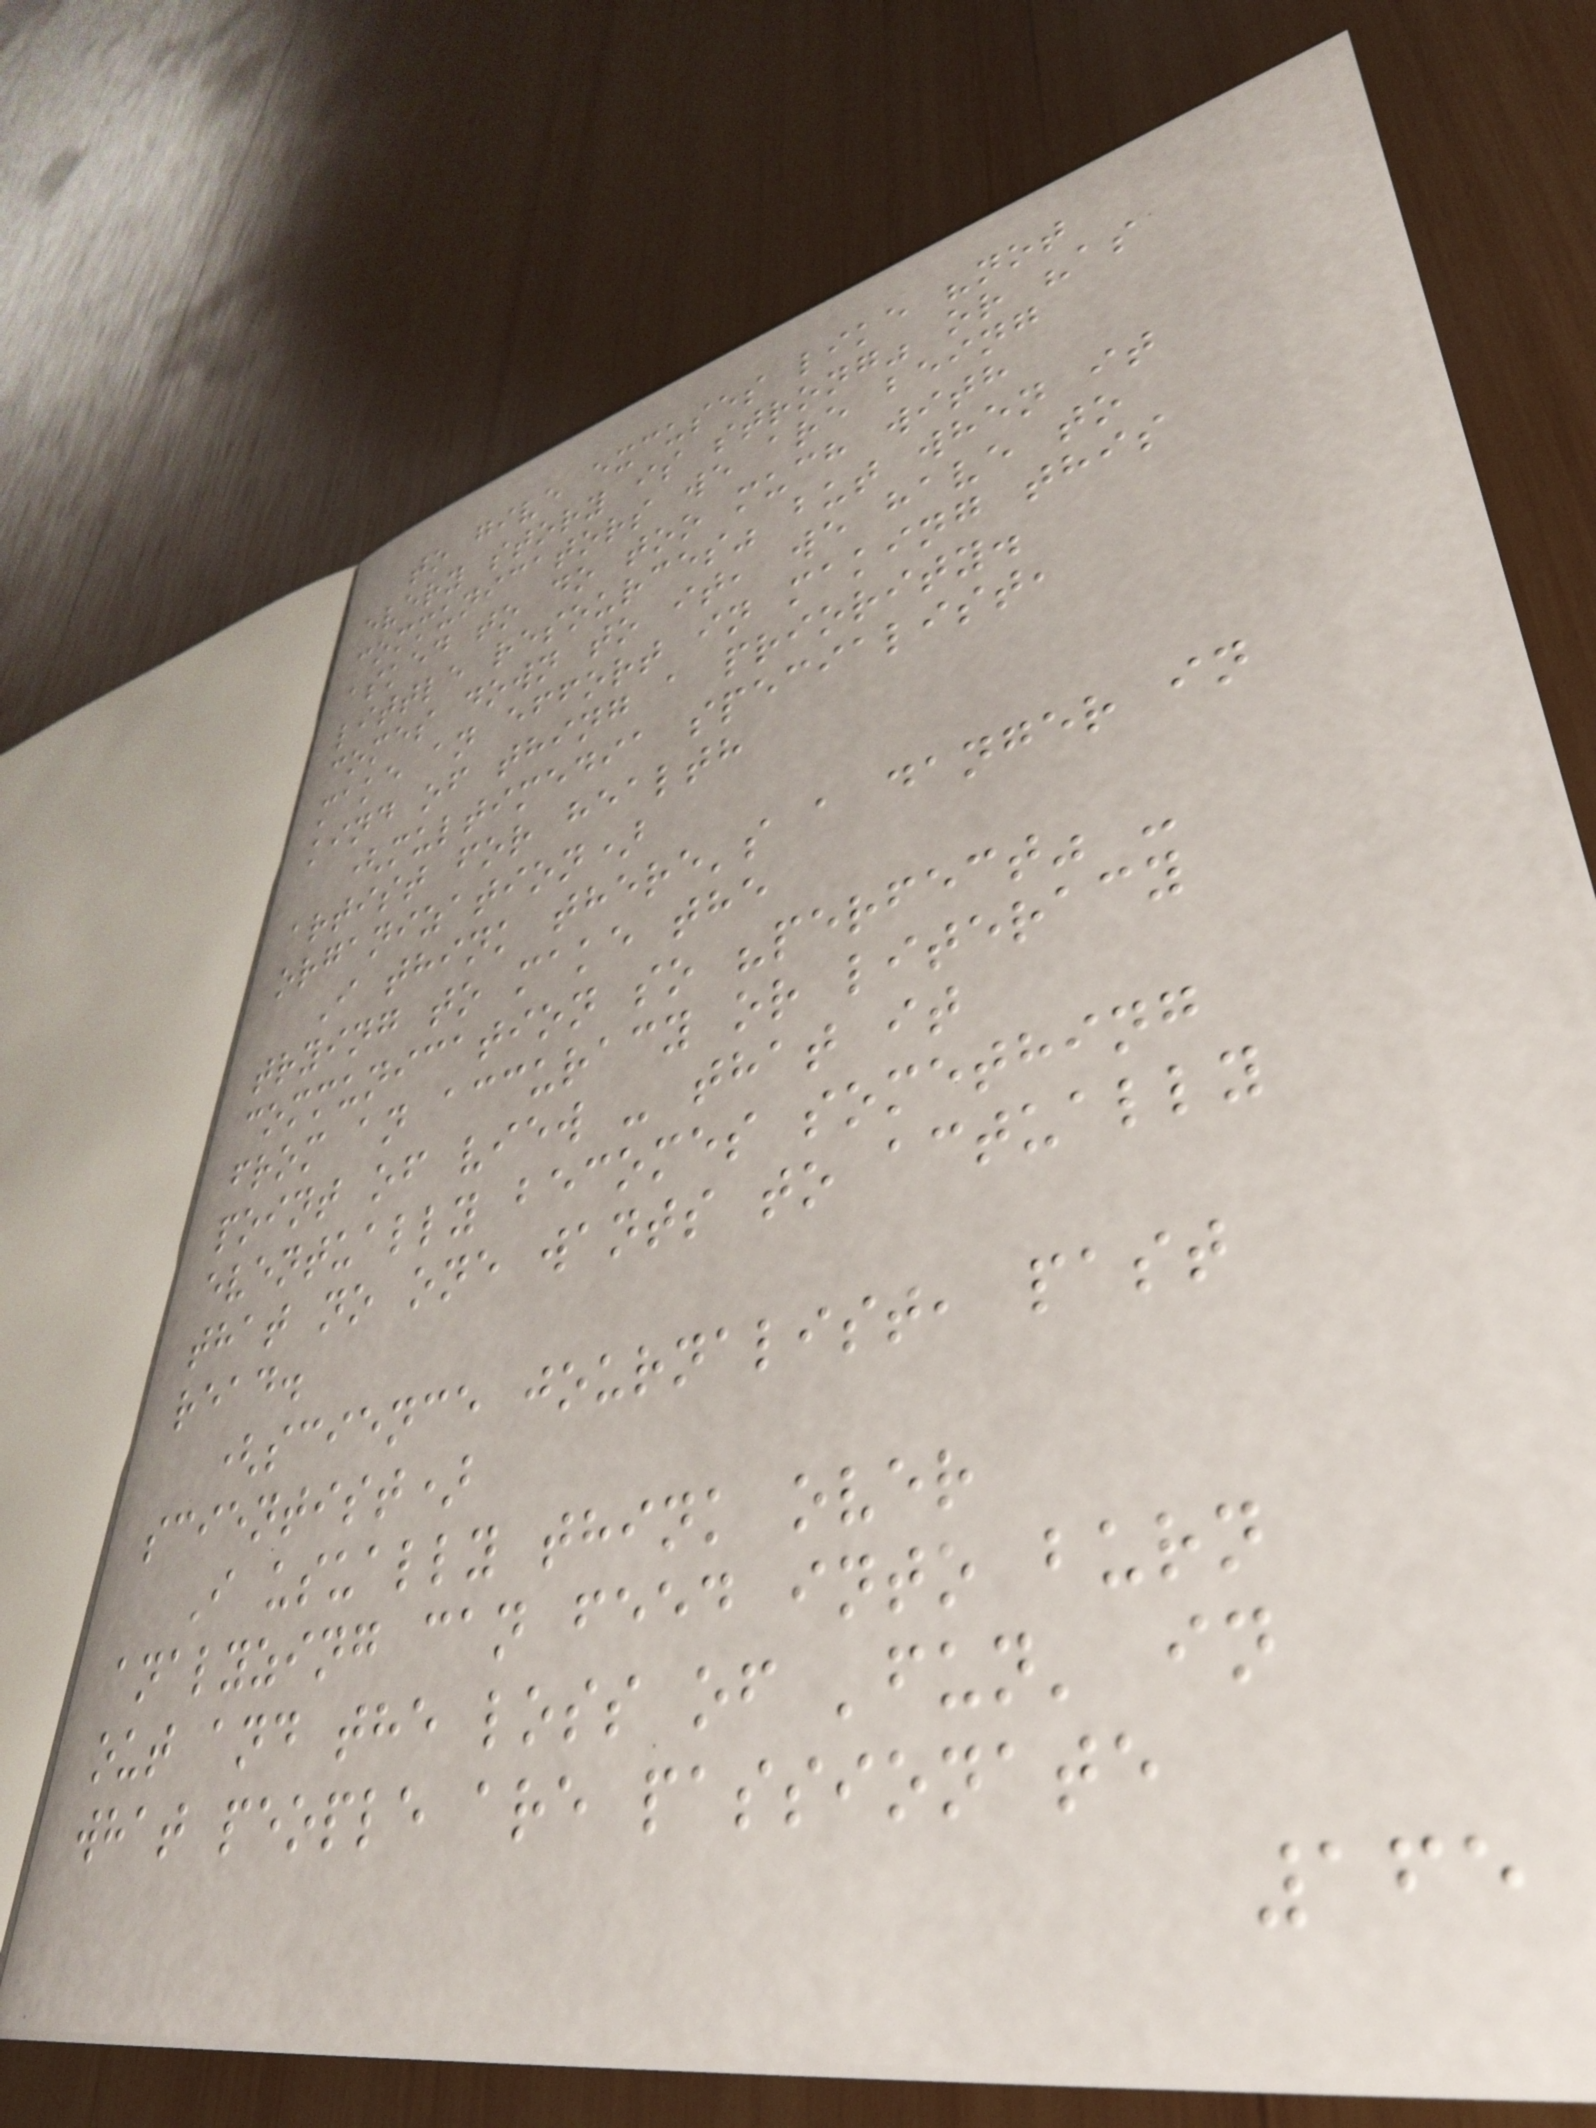to give excuses like "not
every story is strong" or "as
communicators we are being
asked to do too much with
little resources" but when it
comes down to it, we have to
make an effort in making this
kind of thing a priority.
(multimedia specialist,
artist for health
organization)
I think there's a danger in
trying to make the
communication so "perfect" -
from an accuracy or literacy
point of view - that it
eventually becomes something
that no one wants to actually
read.
(science journalist, past
scientist)
I usually think over
analyzing can feed into burn
out and the loss of 'fun' in
what people are passionate
165
